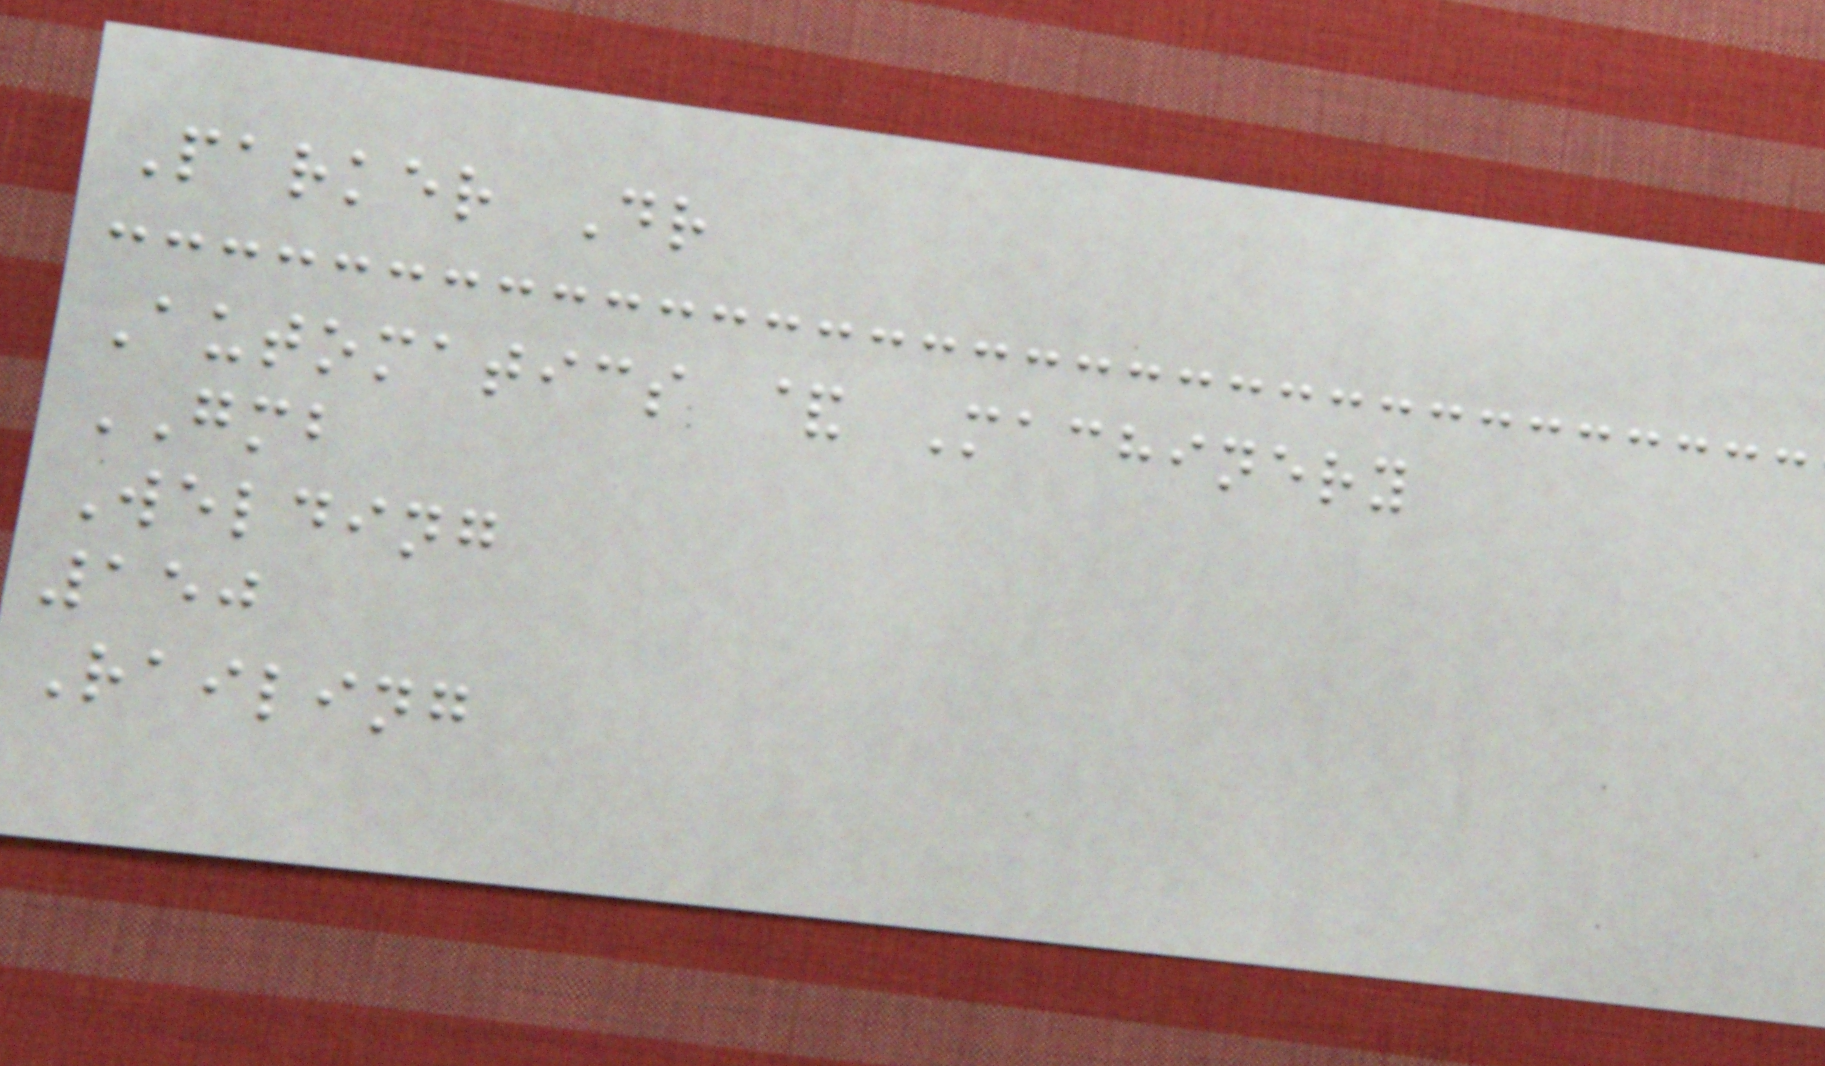Parker Dr
Automatics & Machinery
GMB
Welding
150
Railing
